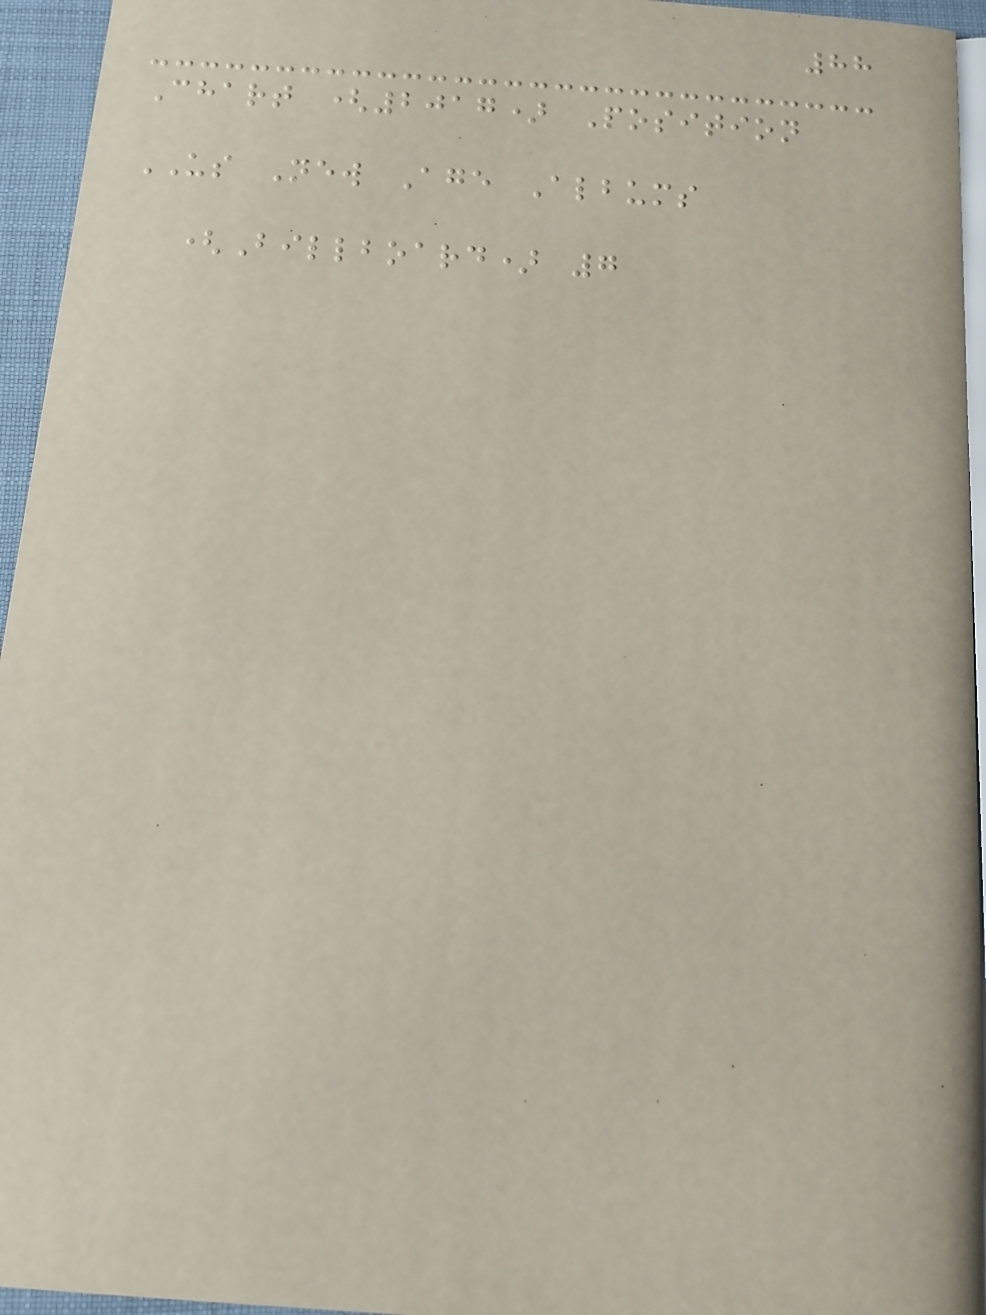88
Chart (2017) Position
US New Age Albums
(Billboard) 7
